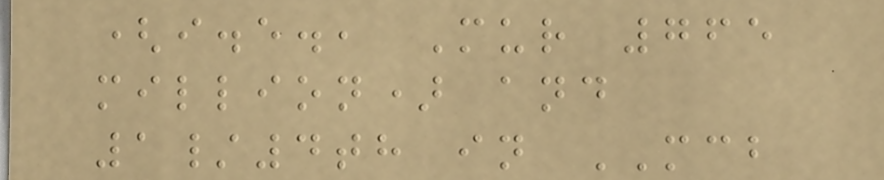(i.e., Mur 765
million) and
1/4th in MCB
